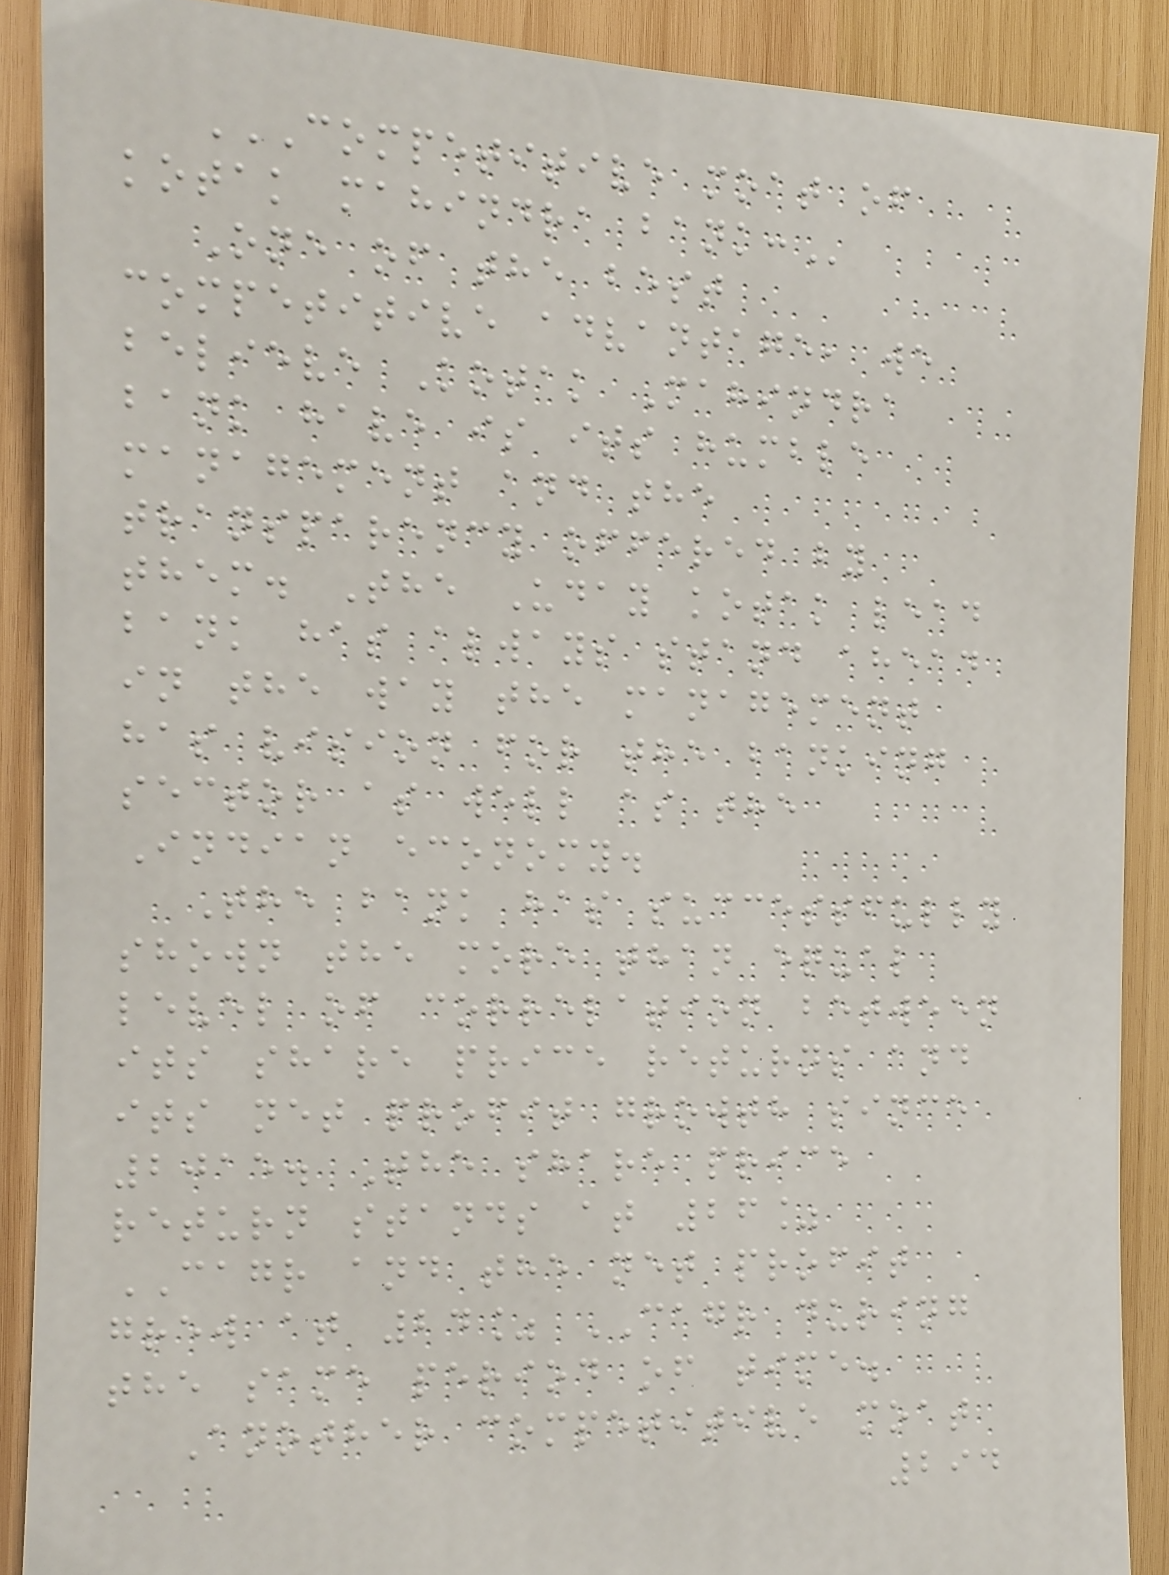COMPETITIVE MOAT OF
KOTAK MAHINDRA BANK:
One of the best
competitive advantage, we
believe Kotak Mahindra
bank have is its humble
management and the
transparency offered by
them. The Uday kotak lead
bank has always stand ahead
in the way the management
has vision for the banking
sector as well as the
Indian economy.
The bank has successfully
shown the more than equal
level of correlation between
its share price returns and
its net profit growth since
2015. The share price
return stands at 26%
CAGR and the net profit
grew at 24% CAGR during
the same period of time.
Another competitive moat
294
